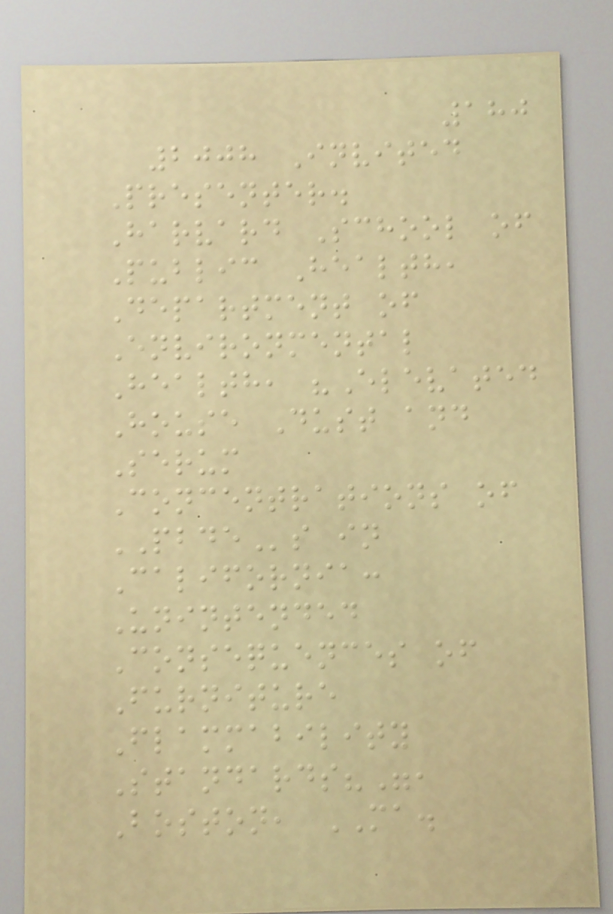180
2008 Invited
Presenter.
Harvard School of
Public Health,
Department of
Environmental
Health, "Elevated
House Dust and
Serum
Concentrations of
PBDEs in
California:
Unintended
Consequences of
Furniture
Flammability
Standards?",
Boston, MA.
